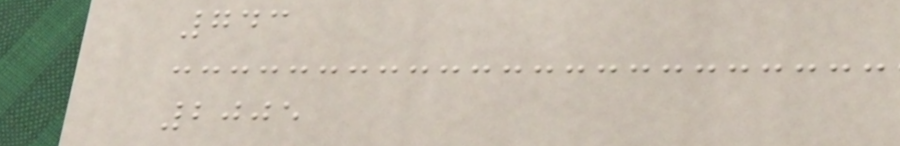743
2005
